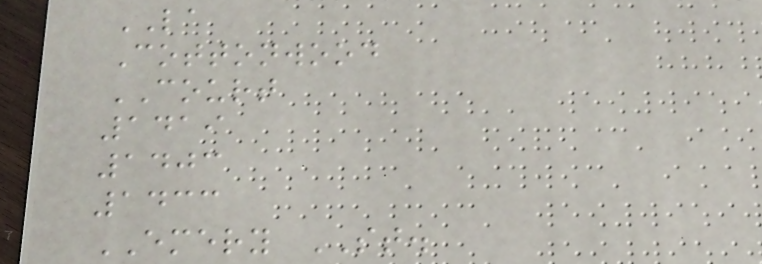LA
Cottonwood
COURT
1419
1403
1433
EMERY ST.
